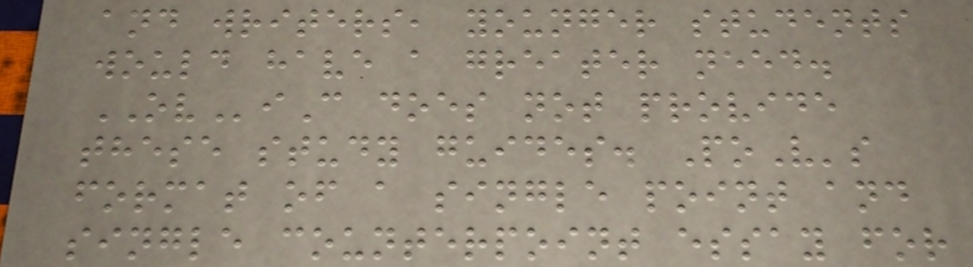and writers, younger students
would have a greater need.
OViC does not provide
these study guides. PoV's
format of a single point and
single counterpoint essay for
